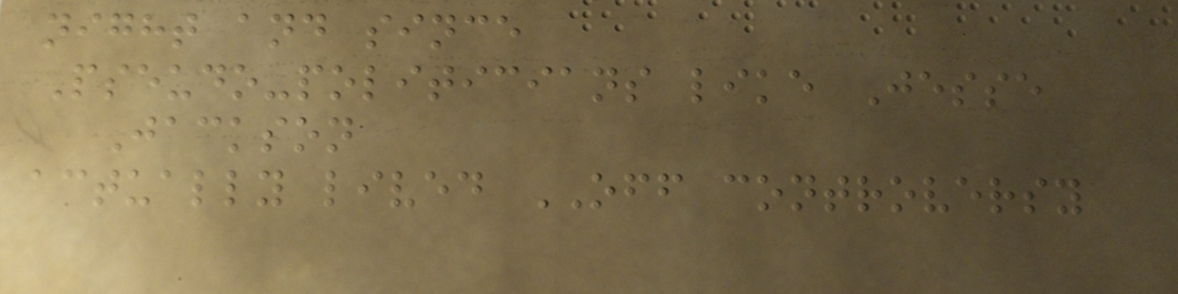night and since
Pseudo-politicians like Jesse
Jackson
actually lived OFF controversy
